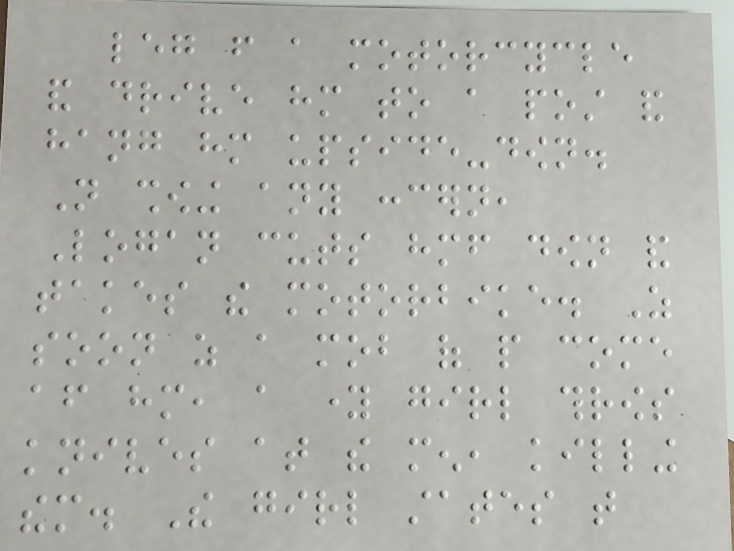leg from a motorcycle
and drive him to a post and
hang him upside-down.
Not showing any concern,
Logan cuts himself down and
takes the motorbike. As
soon as a mob of people come
after him, a young girl throws
knives at the men, killing
them. The girl states that
